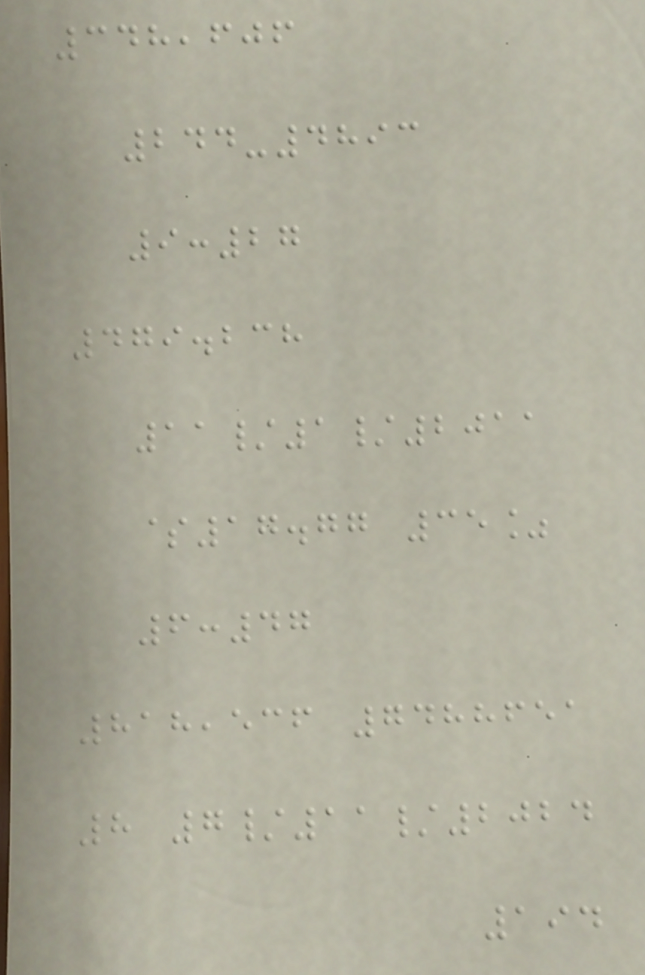348,606
244-4893
9:27
479.238
11/1/2011
$17.77 35%
6:47
818,536 7488651
8 7/11/2024
194
